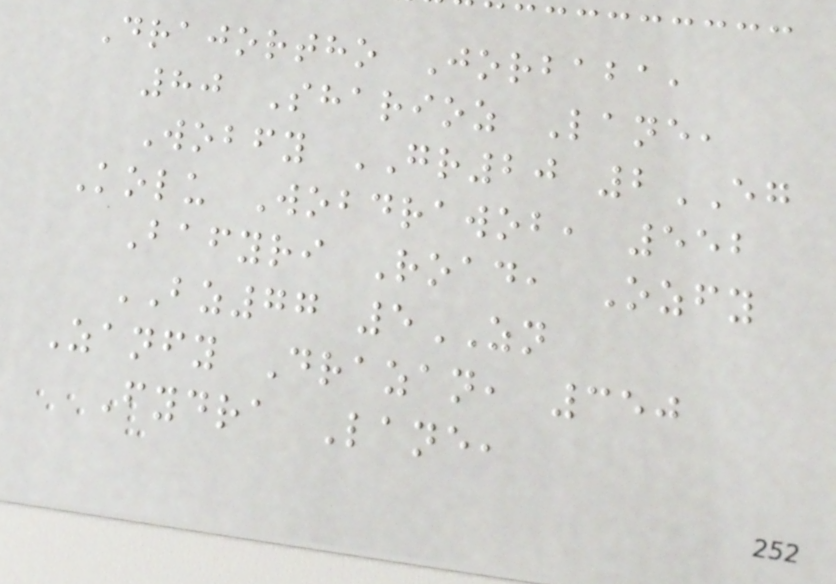Drajortho Jorbaba,
80 Sharioz Lane,
Wobfy GR20 2EG
Kolu Wobdrawob, 552
Bafyri Road, Ozfy
BZ77 5ZN
Zanfy Drazan, 350
Fydra Lane,
